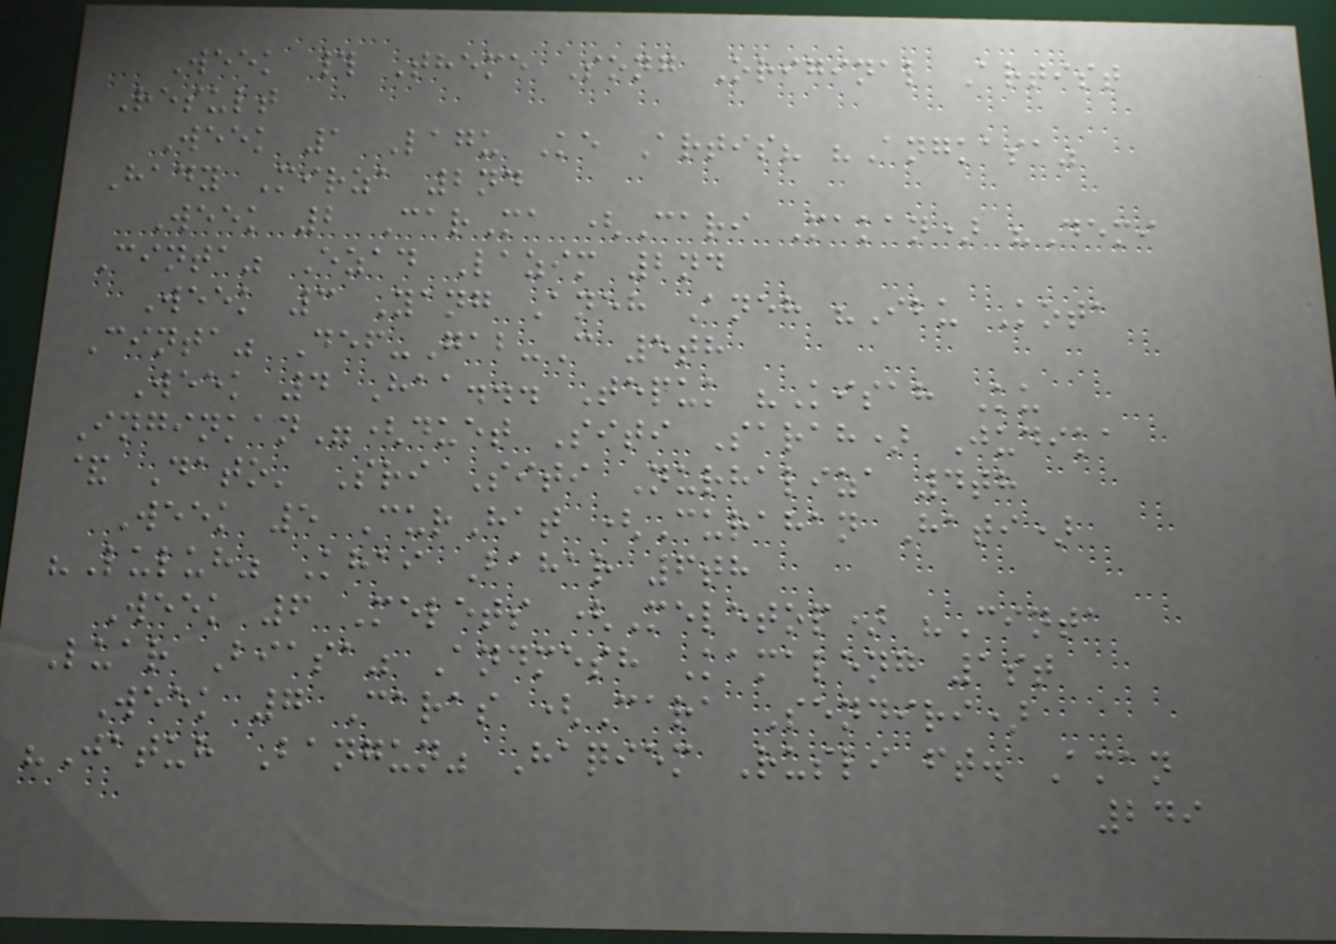Week # Theme Song Original Artist
Result
Week 1 Lagu Ke Artis? "Angkasa"
Hady Mirza 2nd
Week 2 CarMa (Cari Makan) "Demi
Cinta" Ezad Lazim 2nd
Week 3 Yang Aneh Aneh "Ibu Kota
Cinta" Def-Gab-C 5th
Week 4 Haa... Tepuk "Kisah Ku
Inginkan"(duet Siti Sarah) Judika
& Dato' Sri Siti Nurhaliza 4th
Week 5 CurHat (Curahan Hati)
"Luluh" Khai Bahar 6th
Week 6 Melets (Meletop) "Cinta
Luar Biasa" Andmesh Kamaleng 1st
Week 7 Caras (Cara Sendiri)
"Jatuh Bangun" Haqiem Rusli ft. Aman
249
